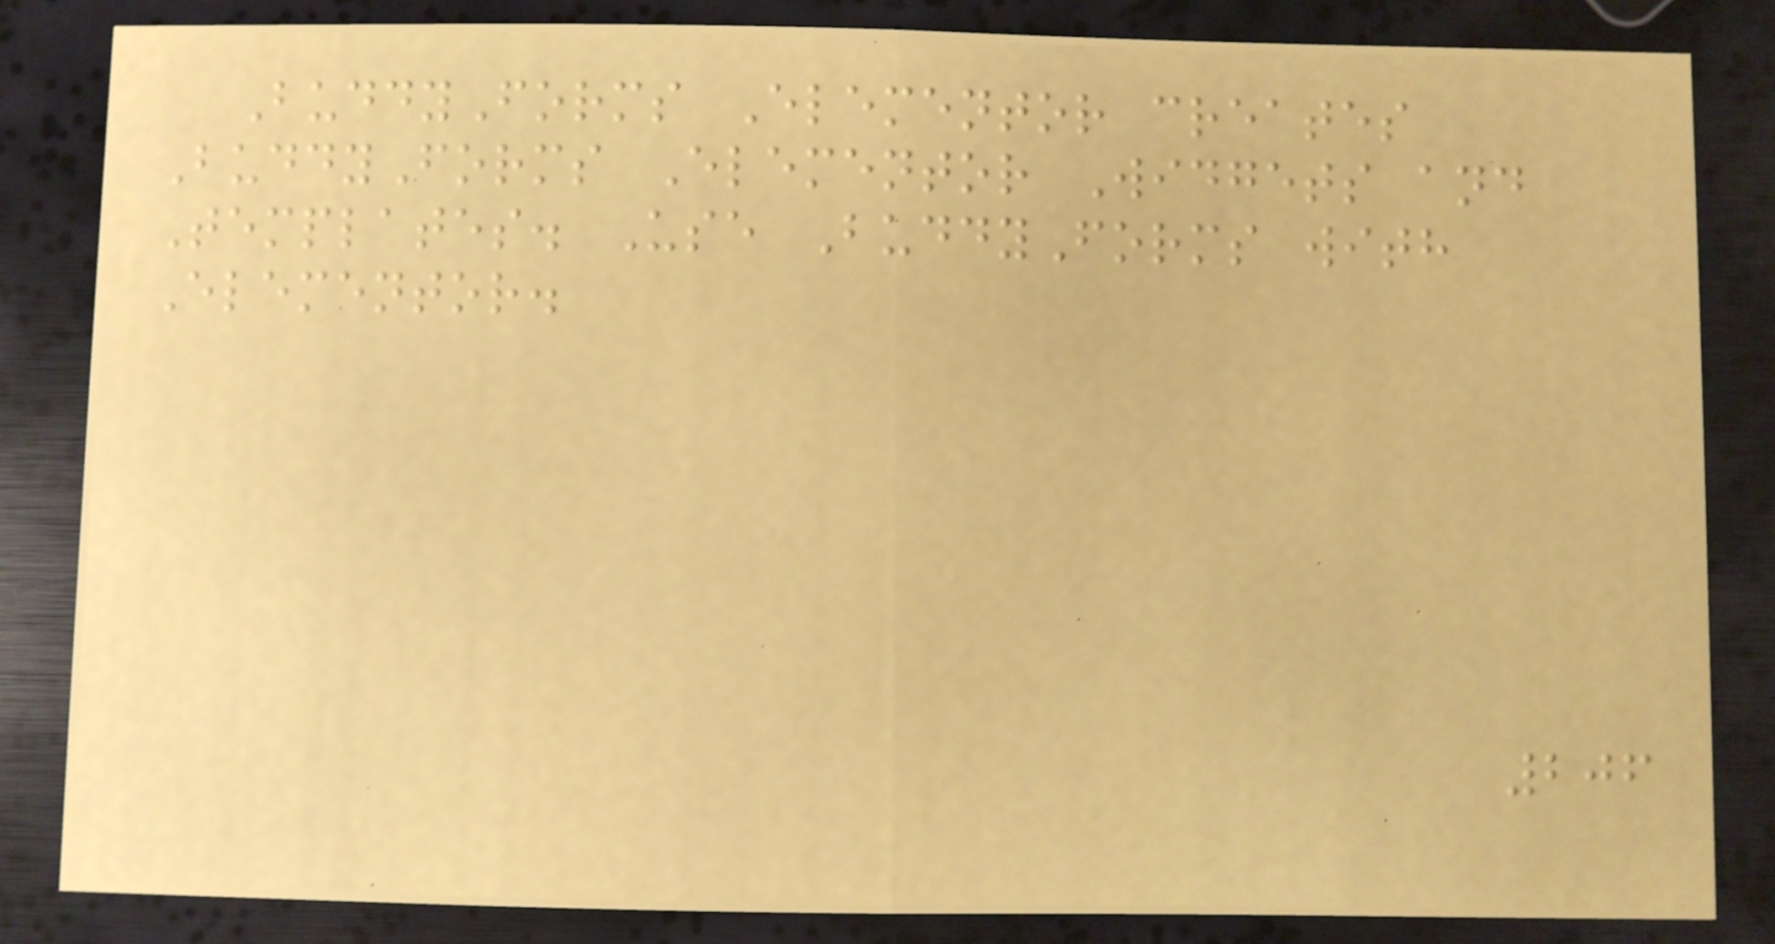BuddyForms Elementor creates
BuddyForms Elementor Widgets and
Templates. Use BuddyForms with
Elementor.
206
